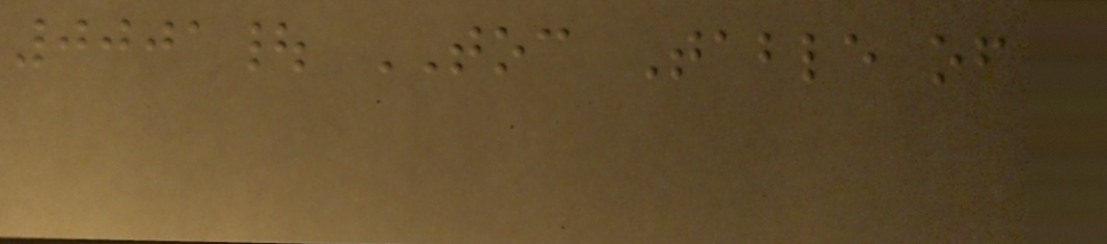0001| TOC Table of
